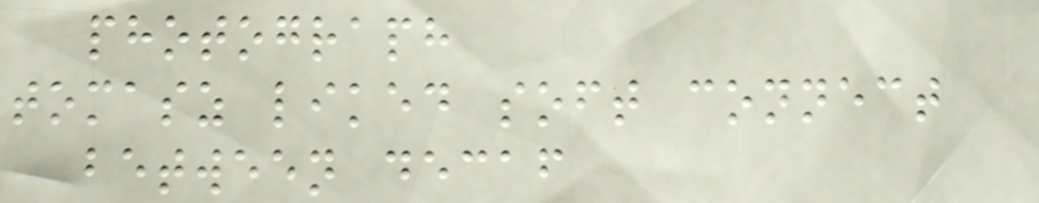photograph
tomasz liked soft connect
between decaf
